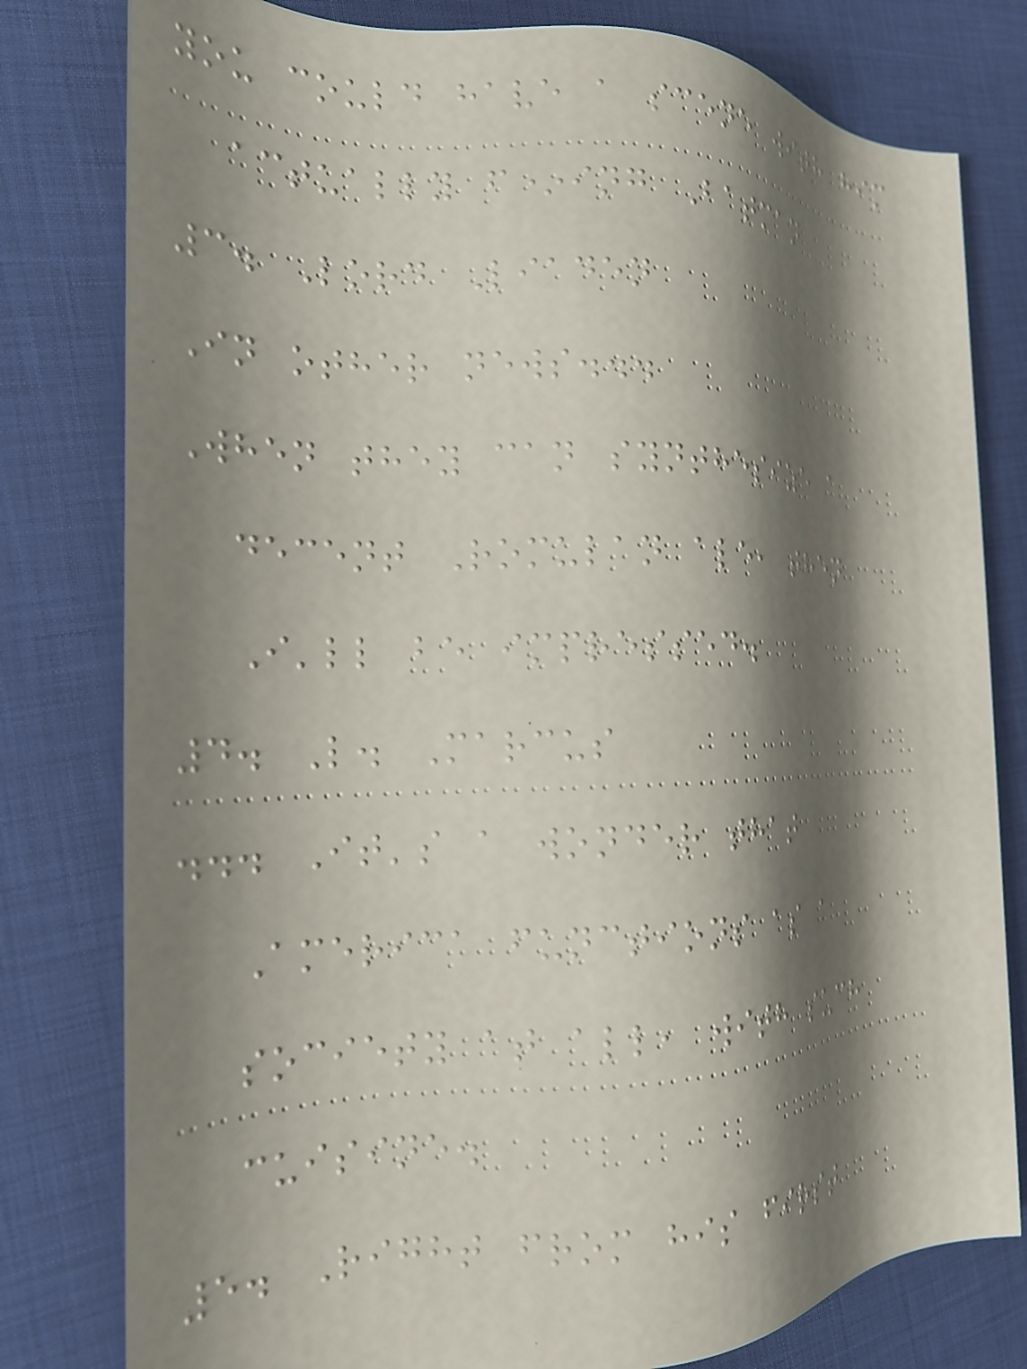you could have a scene with him
actually f*ing Batman
3. Lord Liaden
In other news...
When they can synthesize a
decent Romulan ale, then
I'll be impressed.
4. L. Marcus
... It's a wonder that
America functions as a
society at all, with such
cuisine.
5. Right from his first
